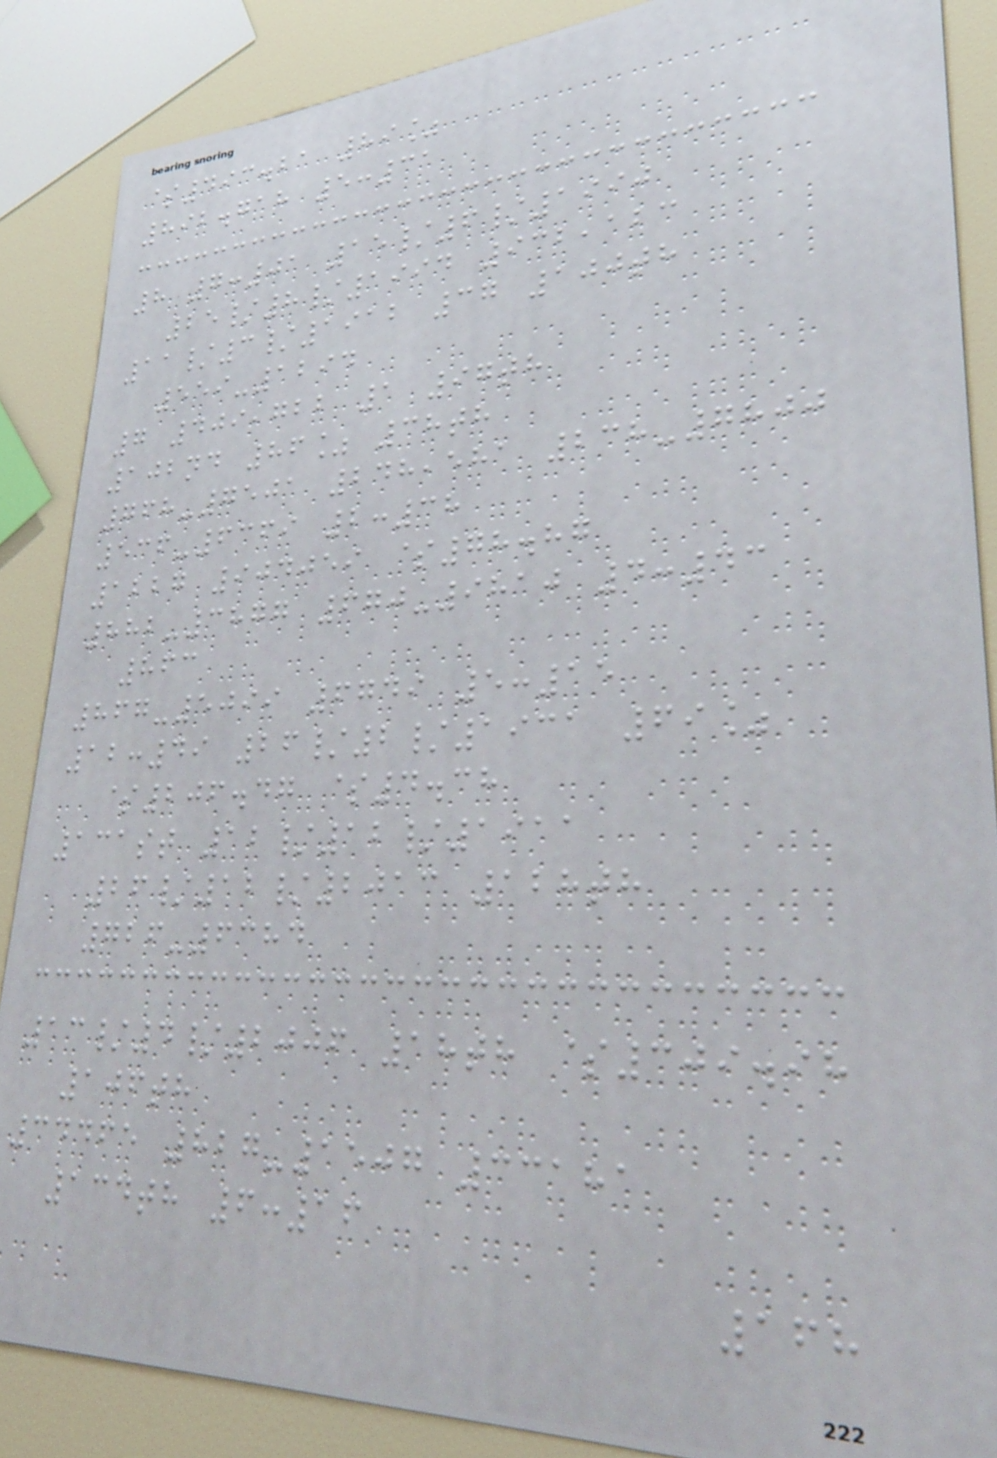$493.21 89%
892.718 5:31
8 7:01 15/6/1990
25/8/1994 932,123
11/3/1912 37 100th
559-1294
7 409,722 1 97th
102nd 86% 38th
768-7501 248,581 238-7800
536-6369 2:38
1227 904059 $78.87
882-3877 670-9810 4:43
863
867-5099 6749 5:15
12:49 26/2/1931 69%
$206.47 $4.38
131st 12/12/1911
26/12/2013 128th
726-6384
13/4/2006 18th $309.98
106th
34465 827-1507 33181
134th 6:16
168
